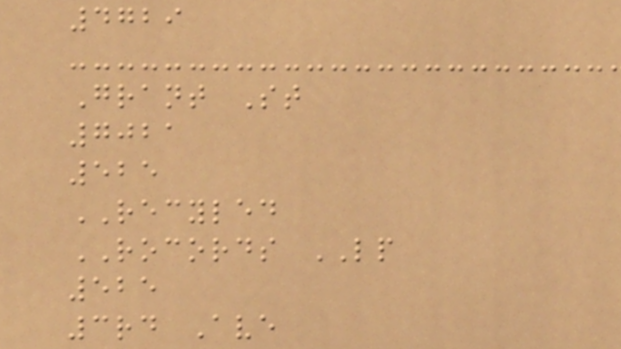4729
Grant St
7021
525
RECYLED
ROCORDS LP
525
3rd Ave
